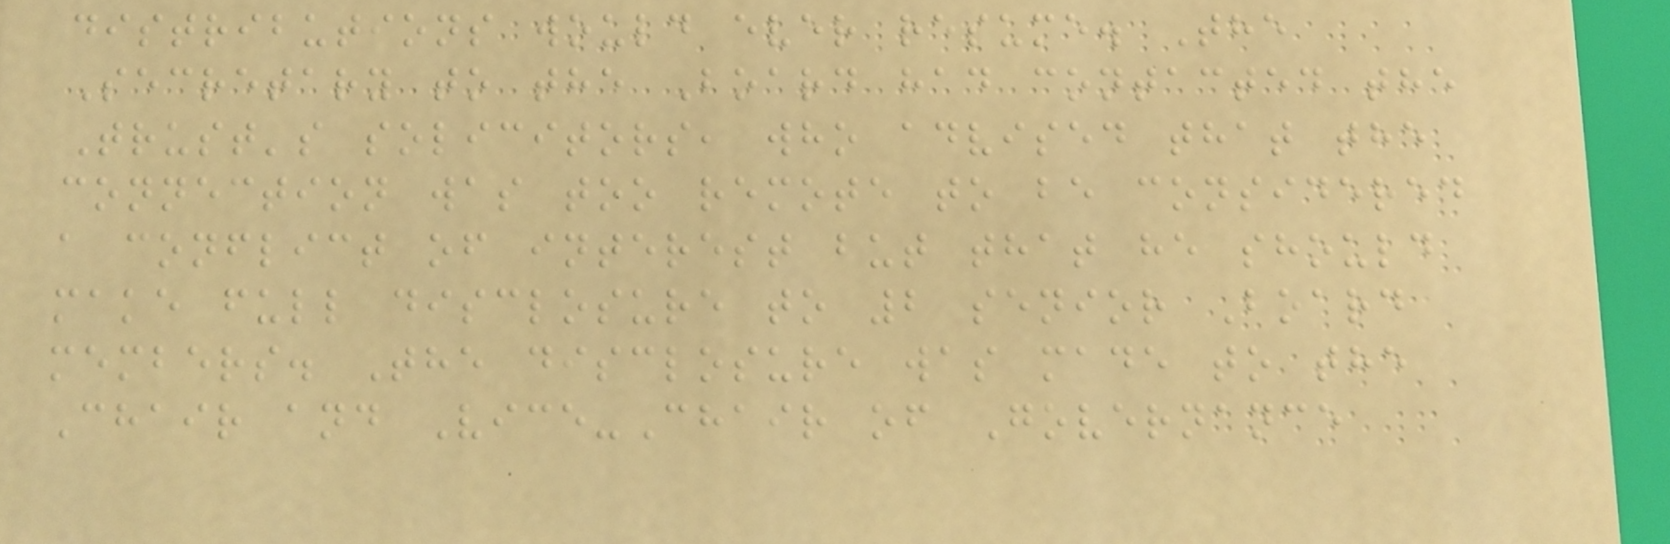distributions would ever resume. The
Secretary to the Board had contacted the
Trust's solicitors, who advised that the
connection was too remote to be considered
a conflict of interest but that he should
make full disclosure to 2 senior Board
members. The disclosure was made to the
Chair and Vice-Chair of Governance
